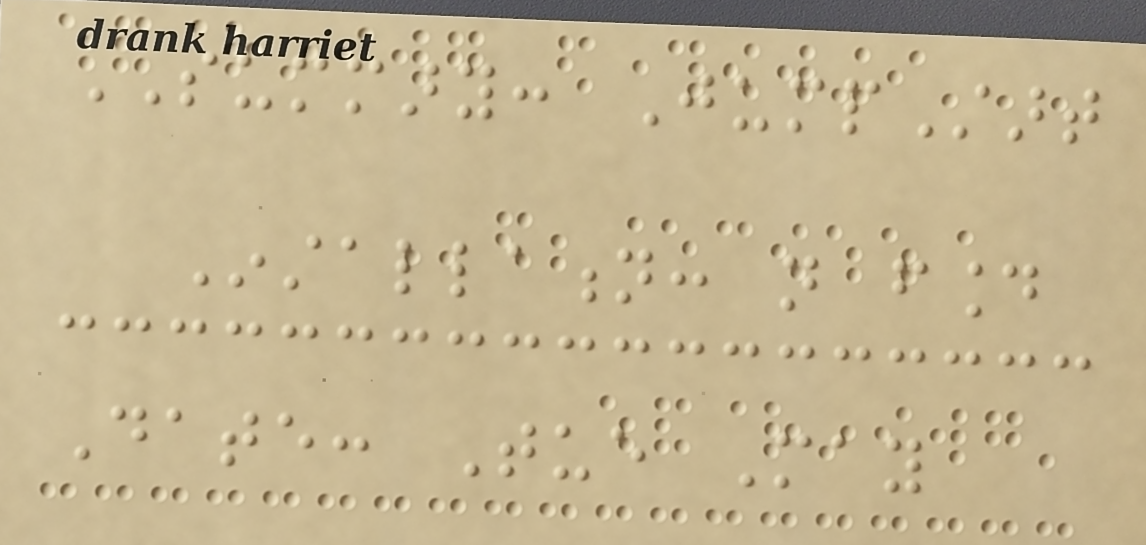SUMMARY: JumpStart
Installation: not found
Date: Tue May
